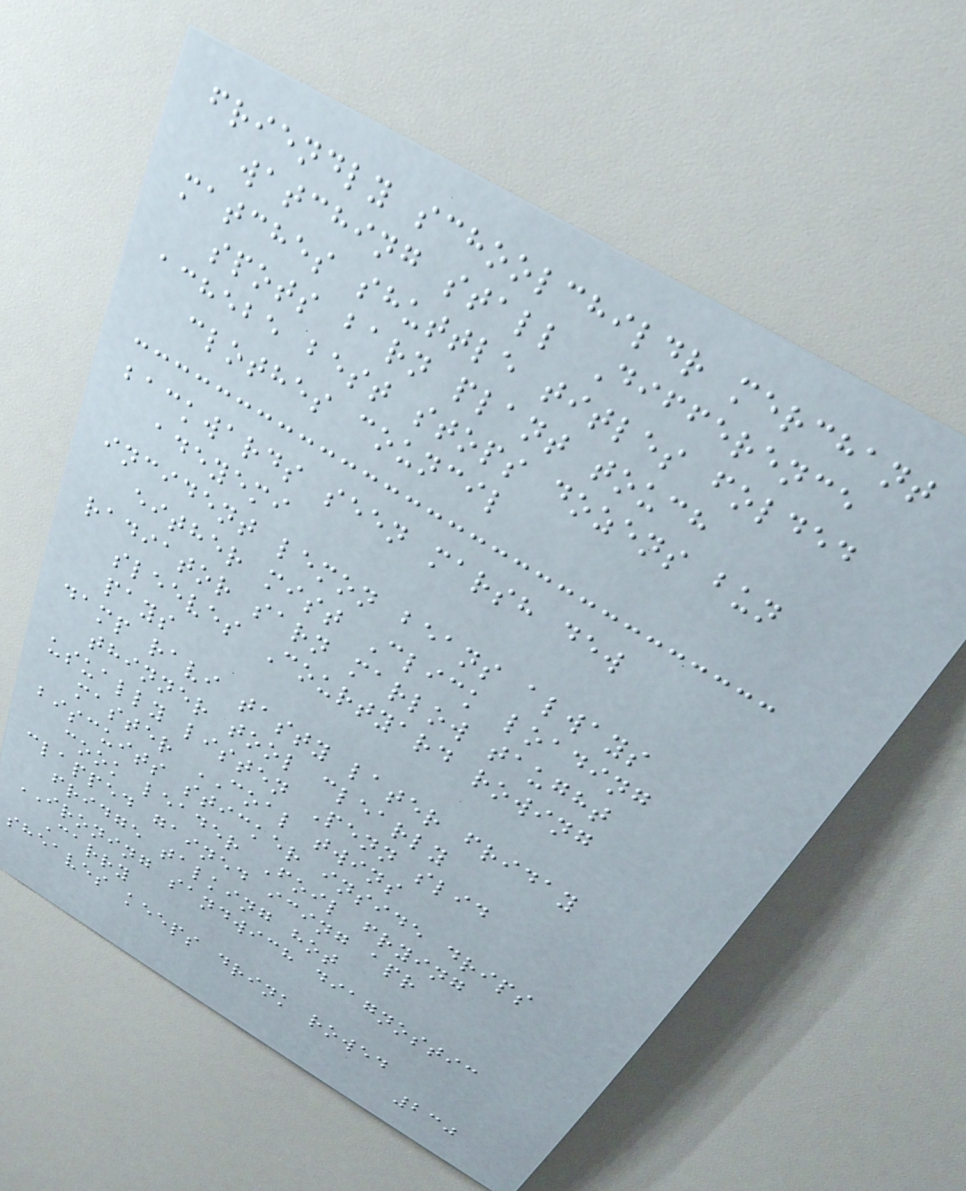friendly schoolchildr merchant
watching stall Difference
matches shuttle titles folded
spots barn plant touch
achebe best stops dozens bun
clothes council
backwards seen marsh dew
adeyemi
incident lemon beans always
either mist Click loading
radiator sarn marlow taught
sleeves Courtyard rowing
pays
damp ravi tasty later friday
thinner tool clearly
usually listen Penn slid
master COAL twins
biscuits sticker inside drips
cook leader Foil frying
clapped gained icing apr
fridge talking hot
IRONING sandwich diagnostic
Carry
sheaves keeps drink rowed
230
